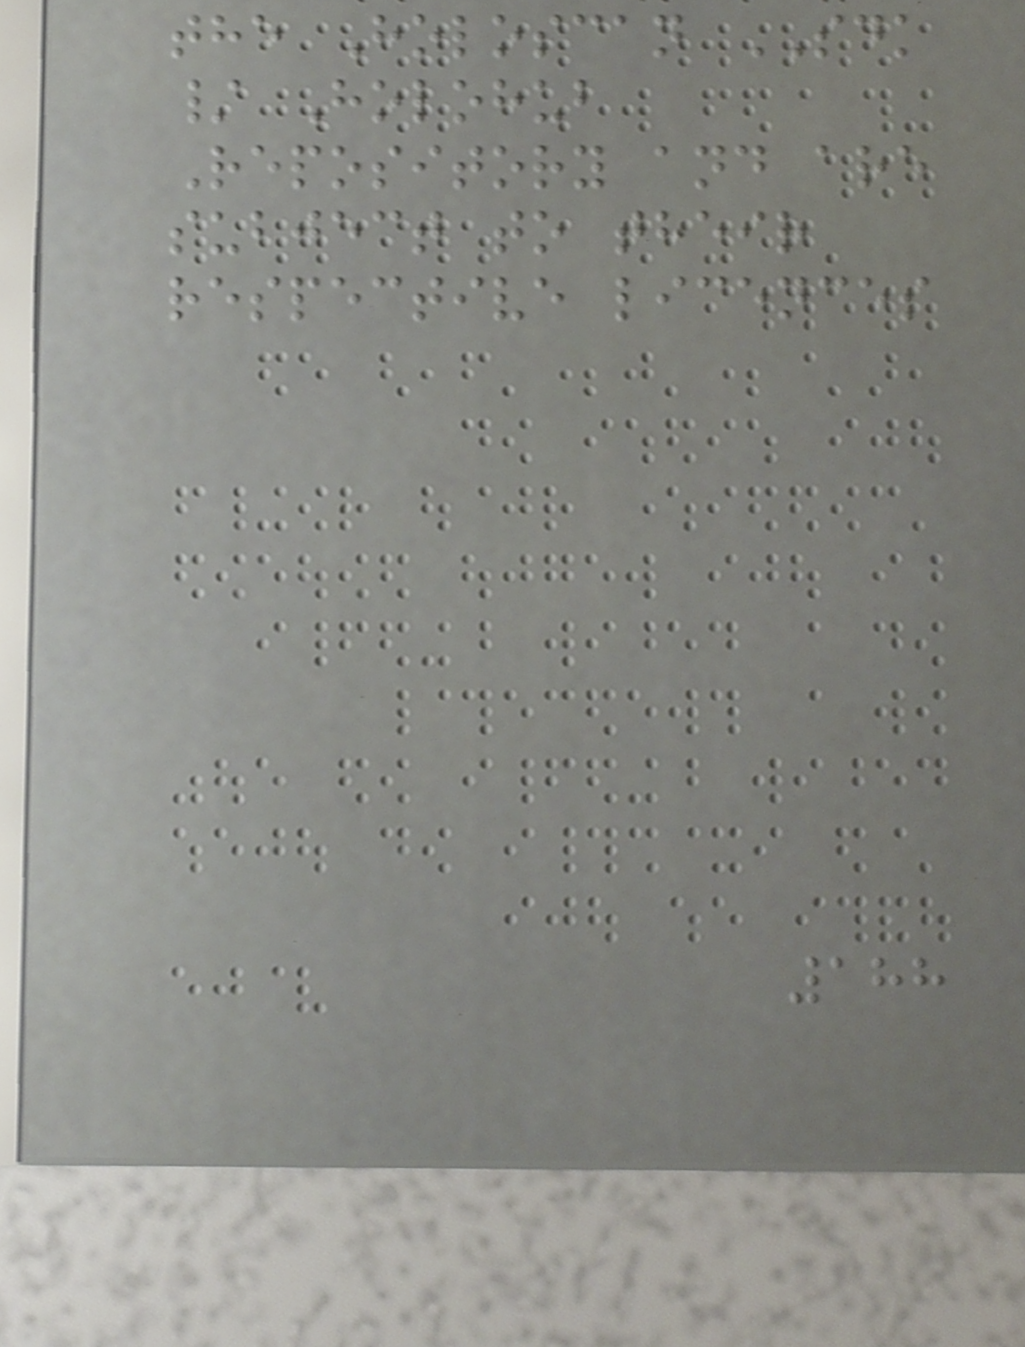the Holoscan SDK
/ Holohub
Repository and are
subject to their
respective licences
188
